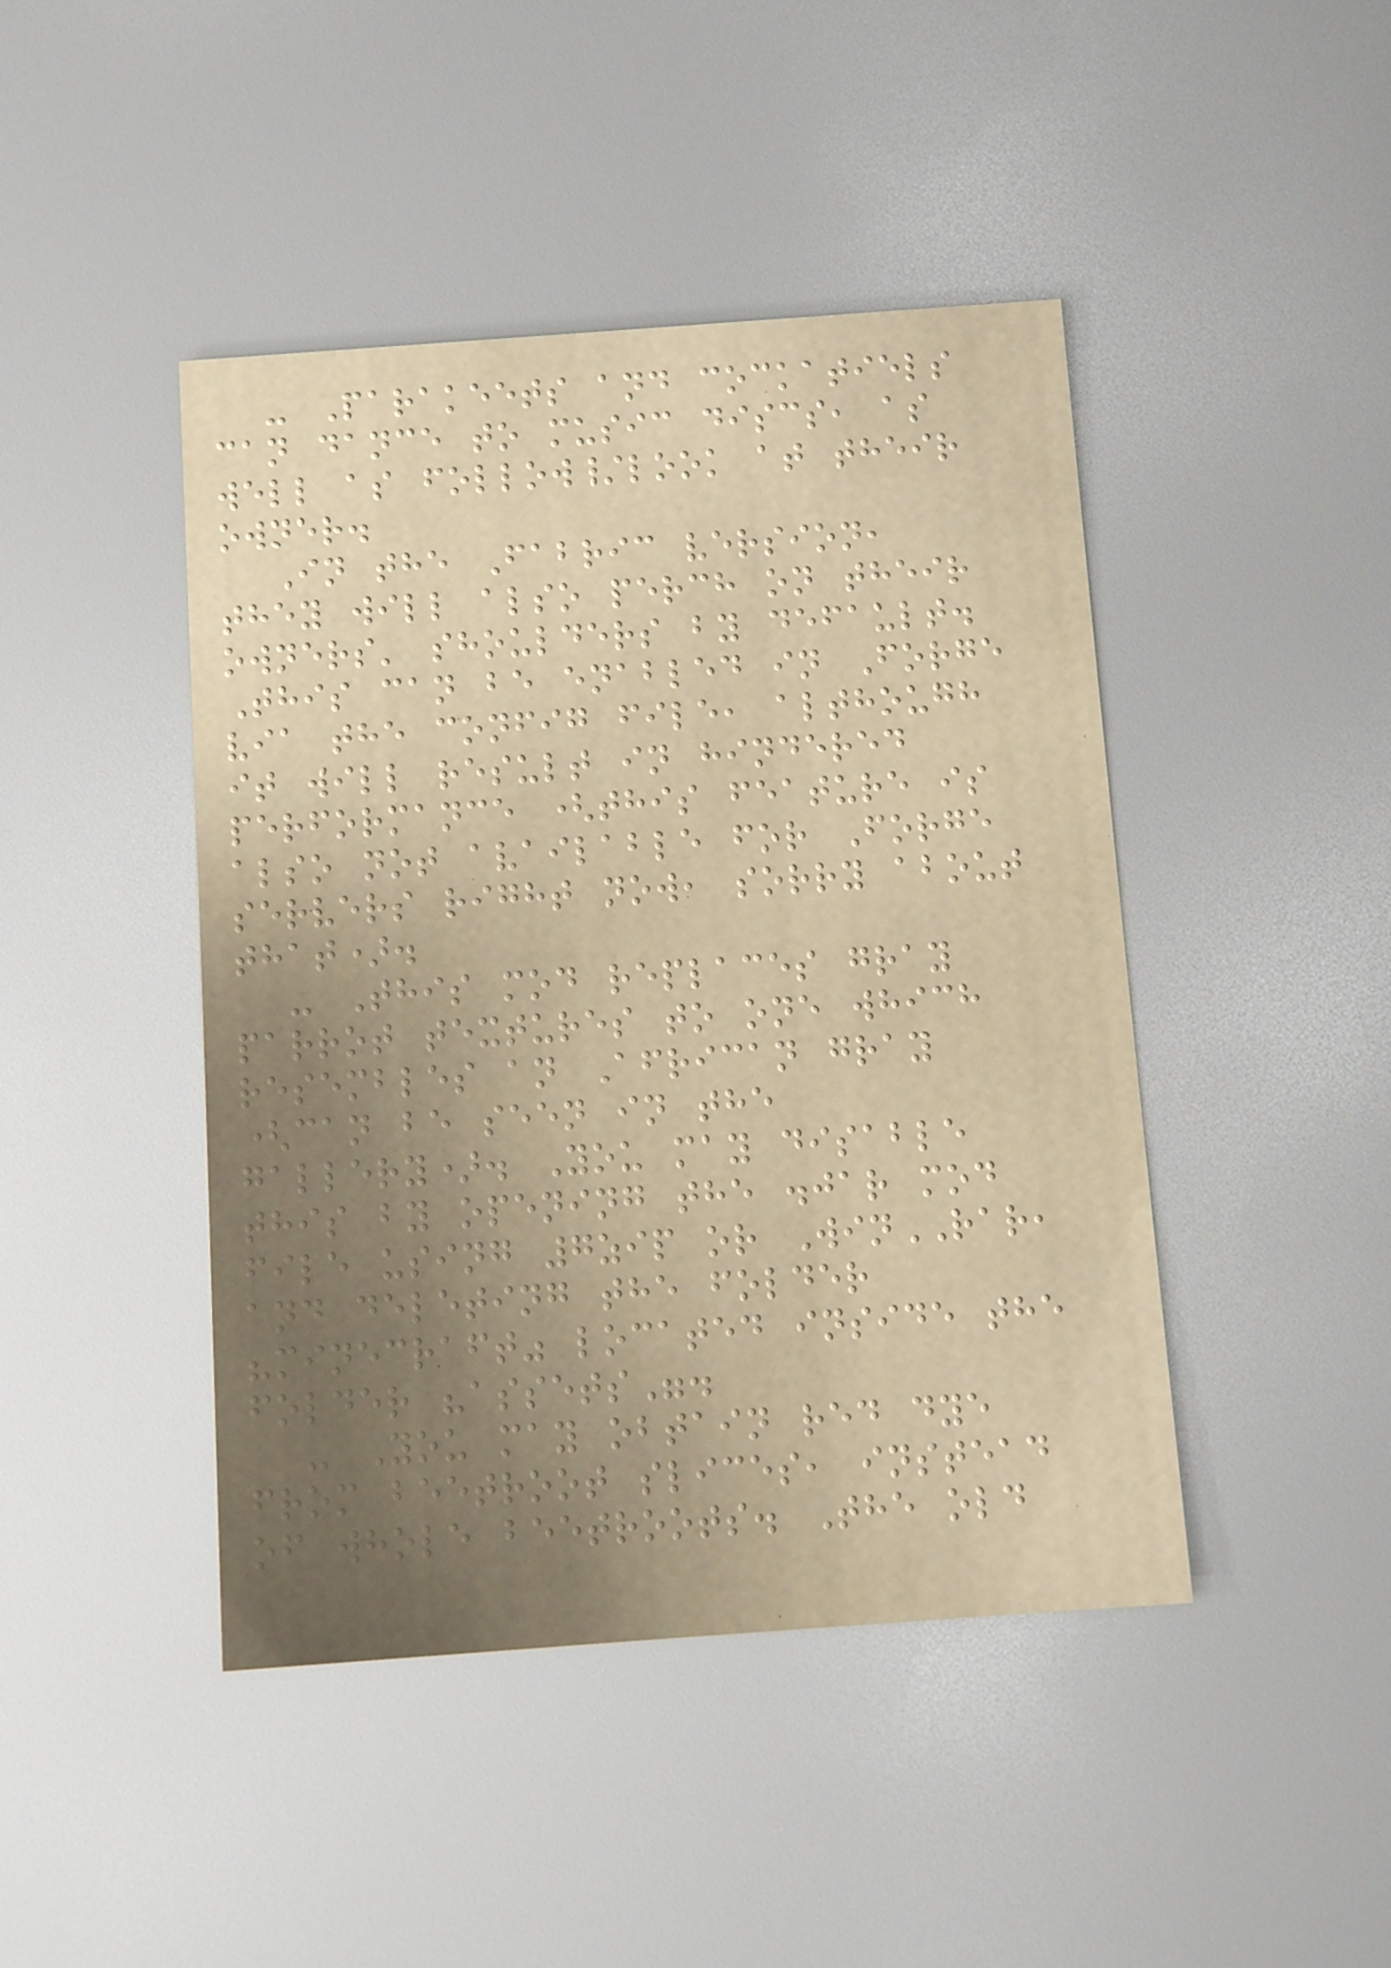- Parakeets and cockatiels
can dance to music discs, as
well as follow/look at their
owner.
In the Fabric version,
they will also perch on their
owners' shoulders by default.
This can be enabled in Forge
via the config file, although
it will result in hindered
performance (this feature is
also not available for Forge
servers right now, sorry about
that).
- This mod replaces gray
parrot textures to one which
resembles an African gray
(can be seen in the
gallery). You may disable
this by opening the .jar mod
file using 7zip or WinRAR,
and deleting the folder
"minecraft" located inside the
folder "assets".
- You may obtain red dye
from beetroot slices, instead
of whole beetroots. The old
